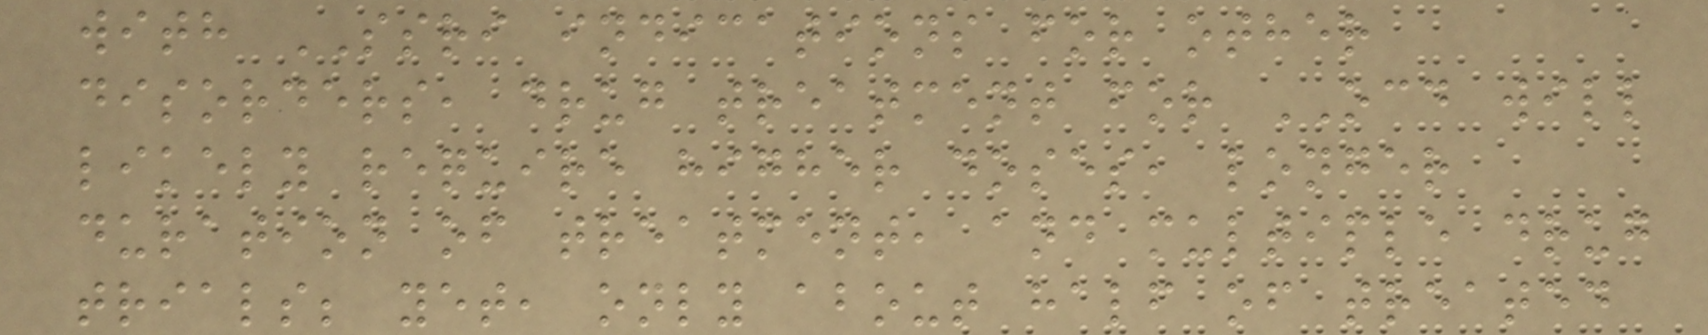with SSRI indications for other
disorders, drug treatment for OCD will
likely require higher doses, longer
duration of treatment, and multiple drug
trials; yet, only about half of treated
